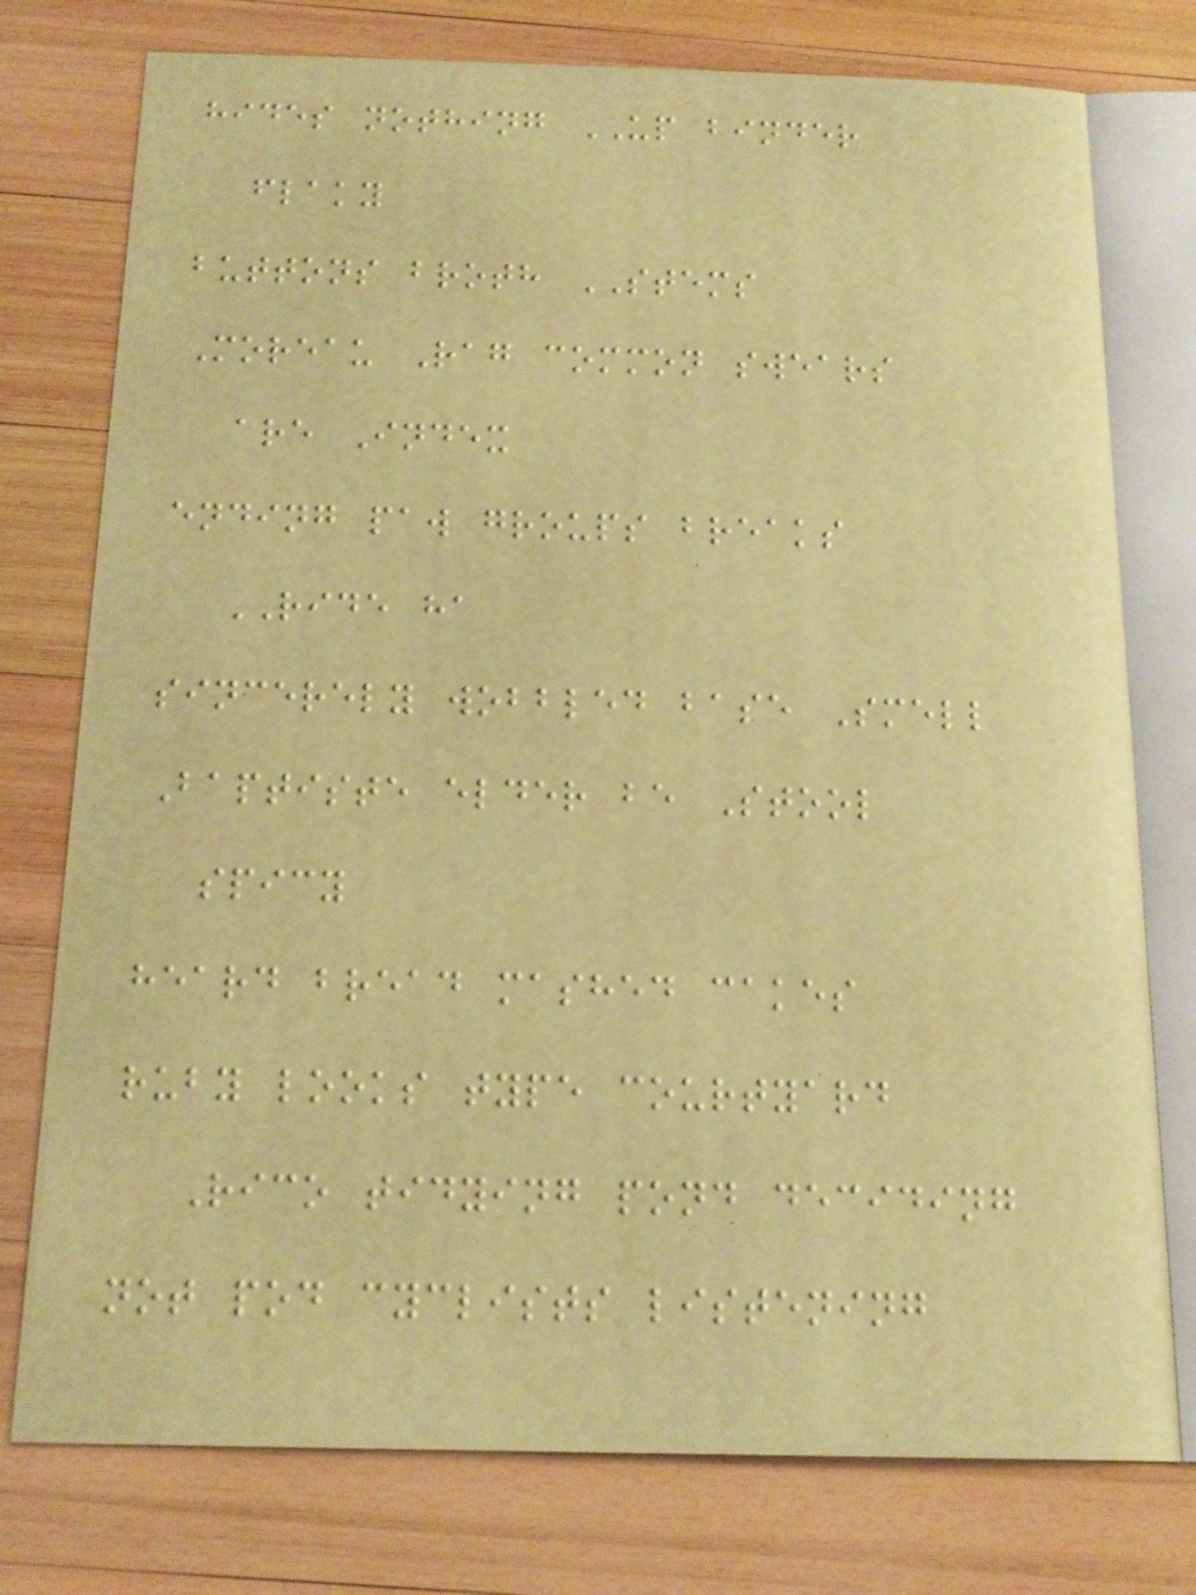hides nothing UP binder
flaky
buttons broth STEMS
Moreau Rag common swears
are Index
ending paw groups breaks
RIDE ha
sincerely wobbled base Smell
Baptiste elder be Stool
spicy
heard bread mashed cakes
ruby looks type courtyard
Rico tidying pond deciding
not pod cyclists listening
